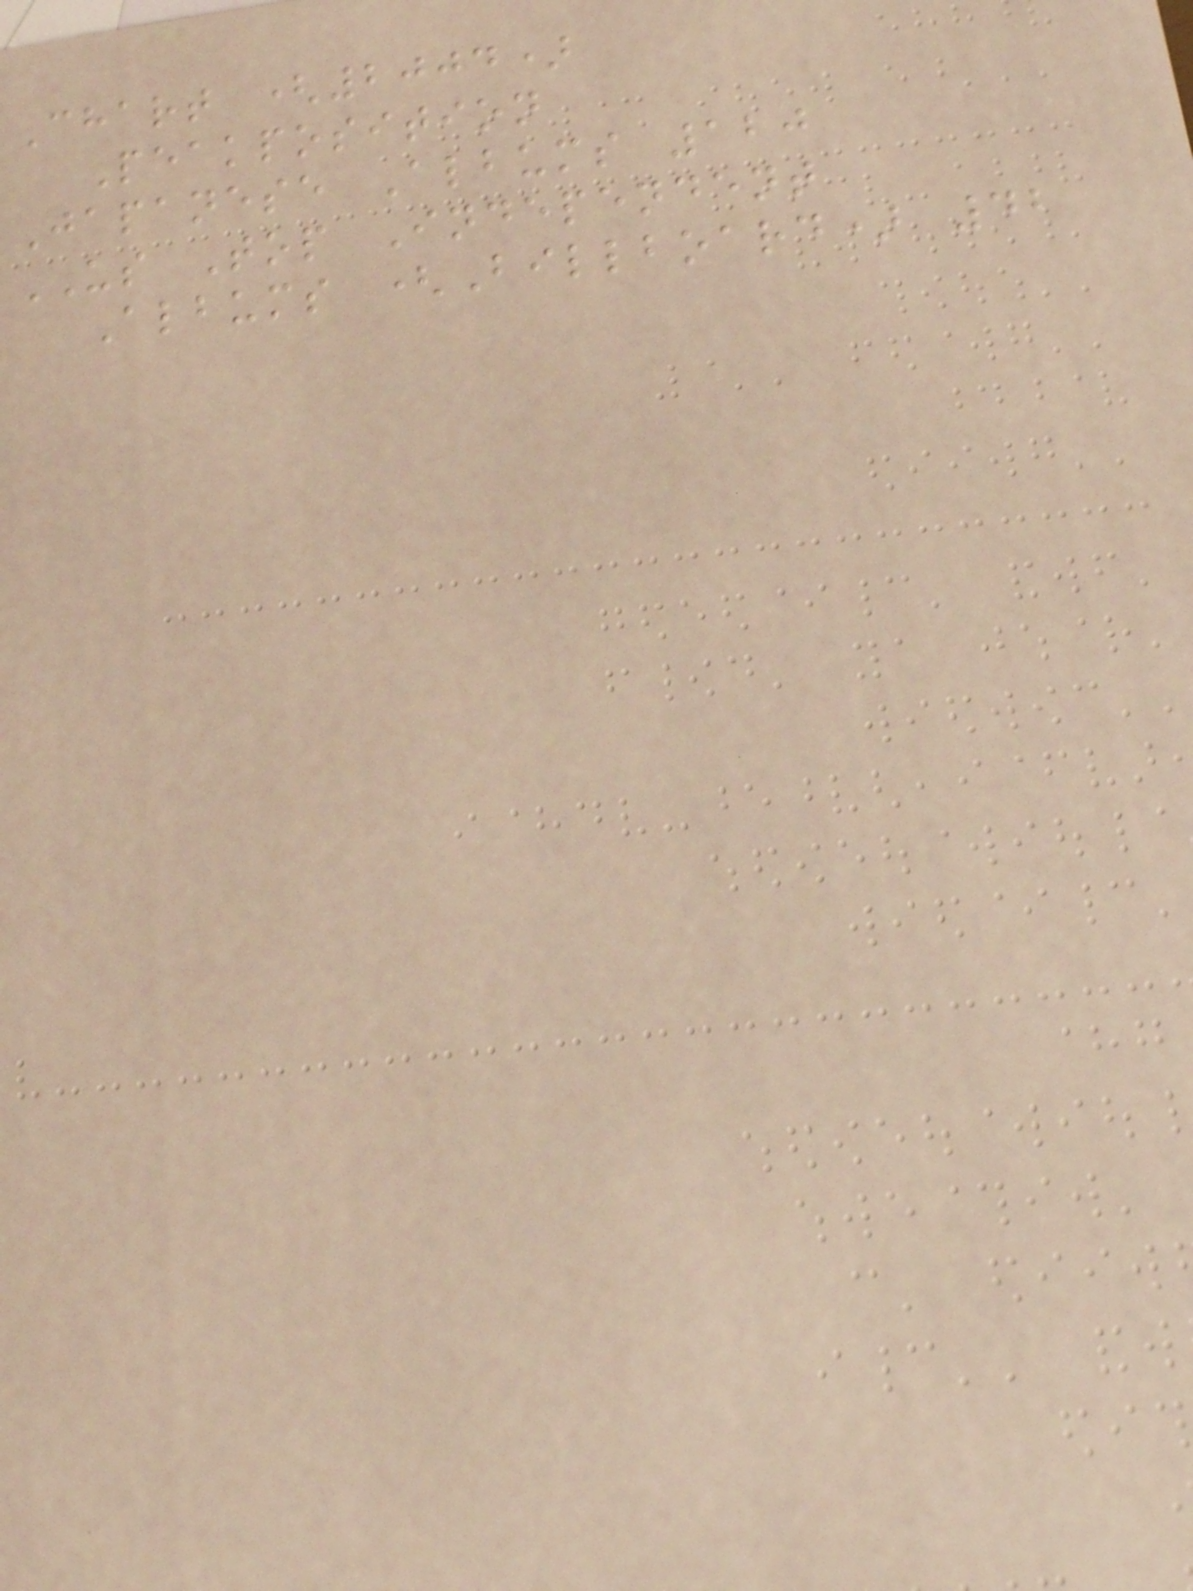Chart (2004)
Peakposition
Japanese Albums 120
US Top Independent
Albums (Billboard) 42
